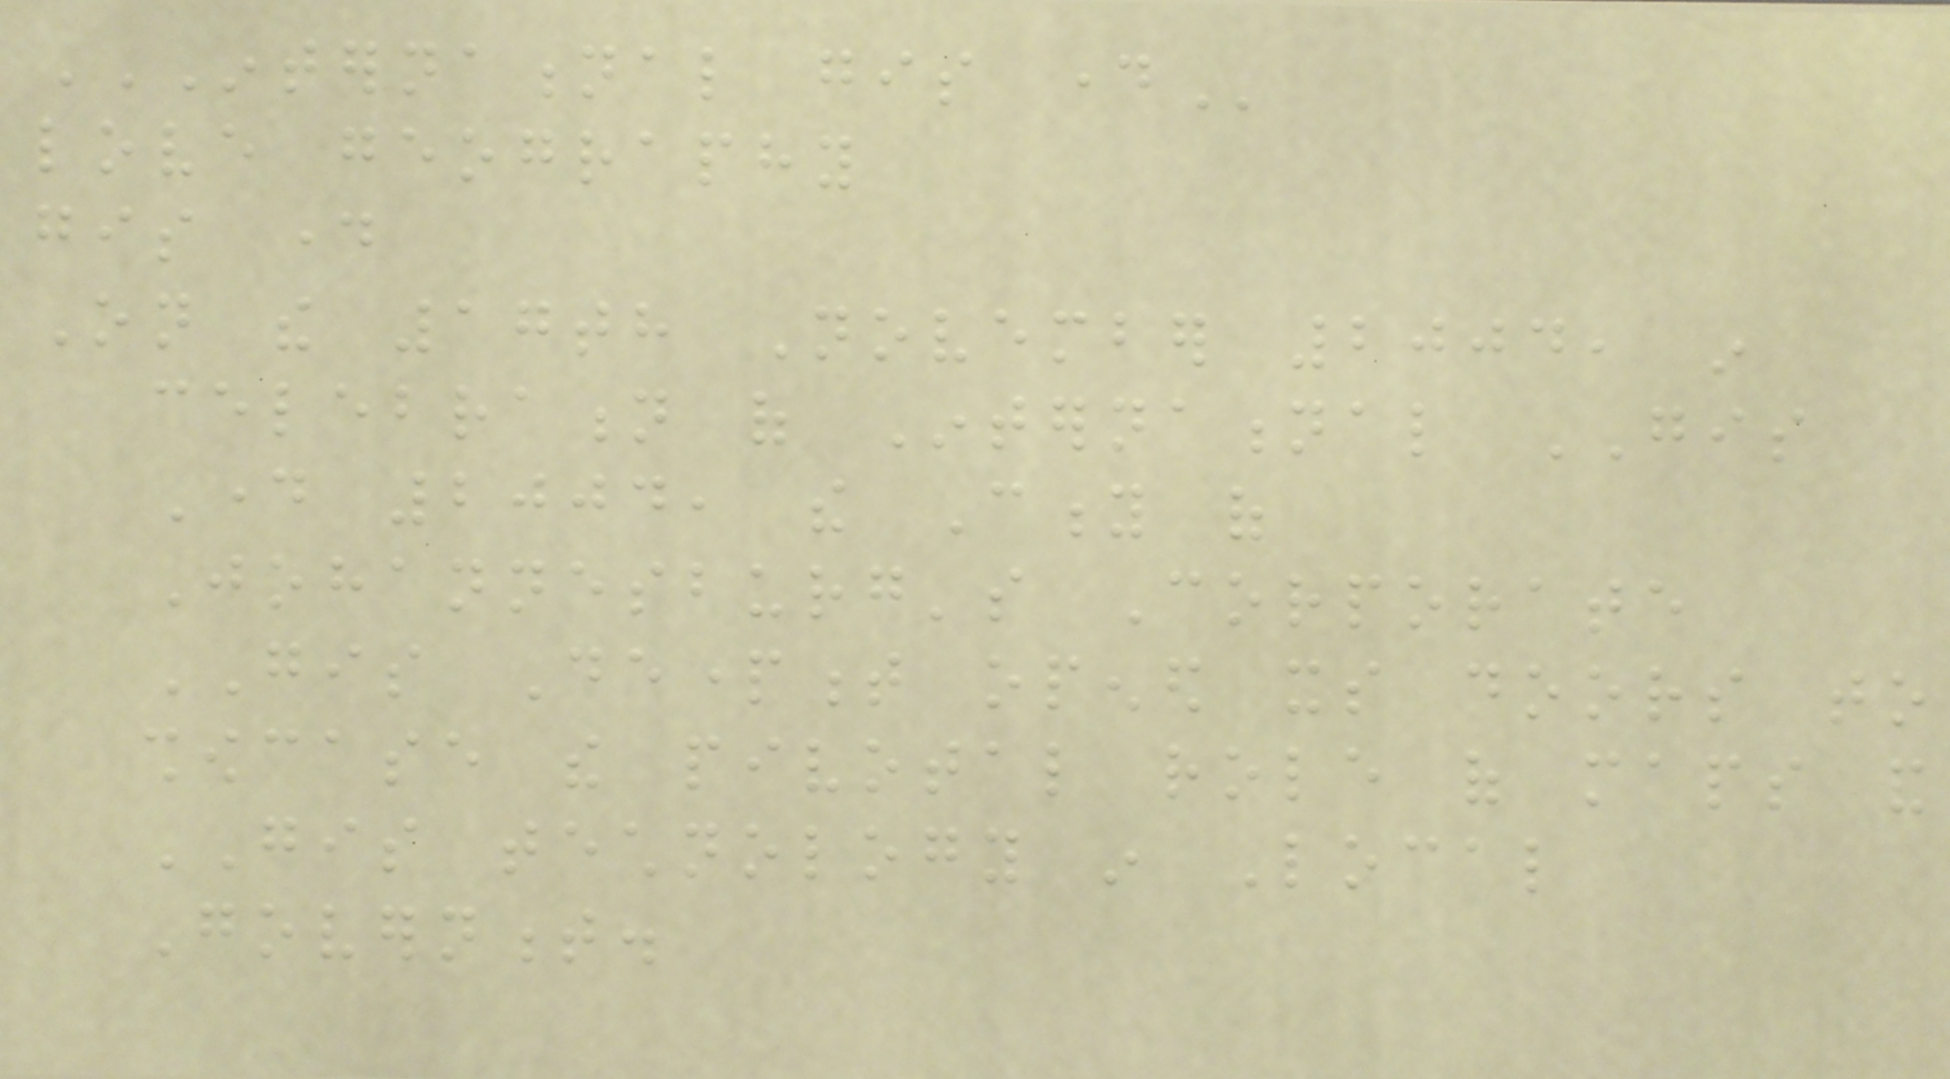INTERNATIONAL GIS DAY
love geography
gis day
On the 17th November 2004, in
celebration of International GIS
Day 2004, the City of
Johannesburg's Corporate
GIS Department opened its doors to
showcase the pivotal role of maps and
GIS technology in Local
Government.
